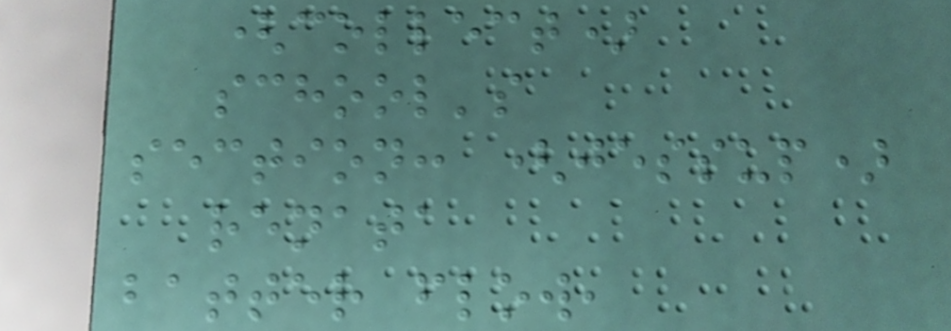(collect)
school's
section: (jessup)
renata
batter flow,
